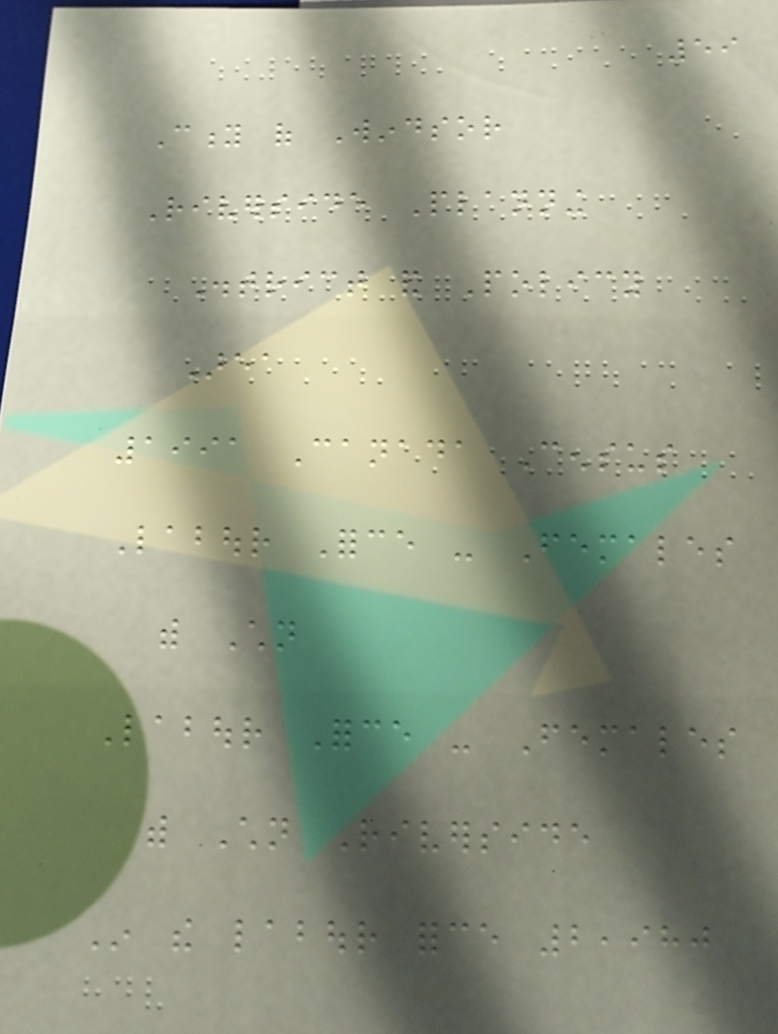59
City of Windsor
Riverside Planning
District and Policy
Area
1991 Canada Census
Labour Force - Females
with Children
Labour Force - Females
with Children Riverside
In the labour force 2,980
